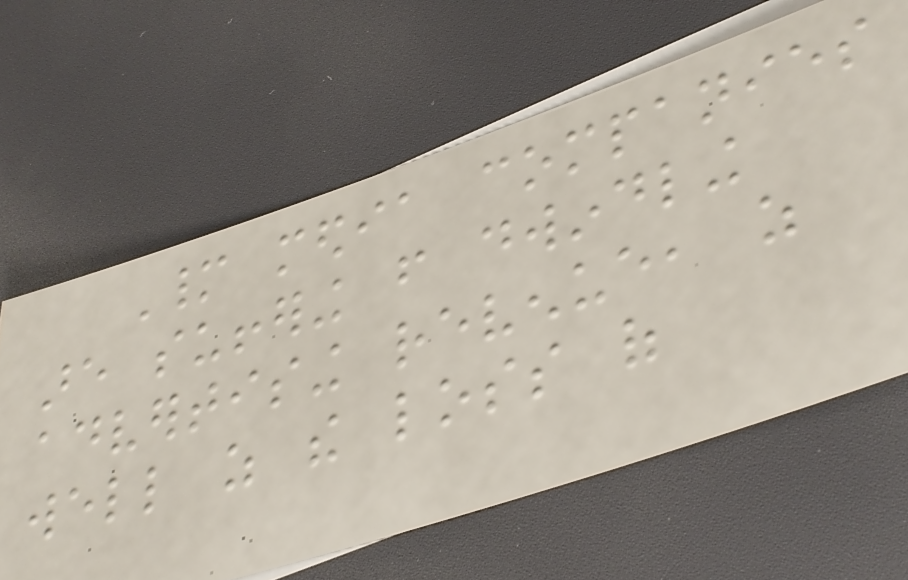Many media companies
are suffering from dwindling
advertising revenue, as
well as the loss of
